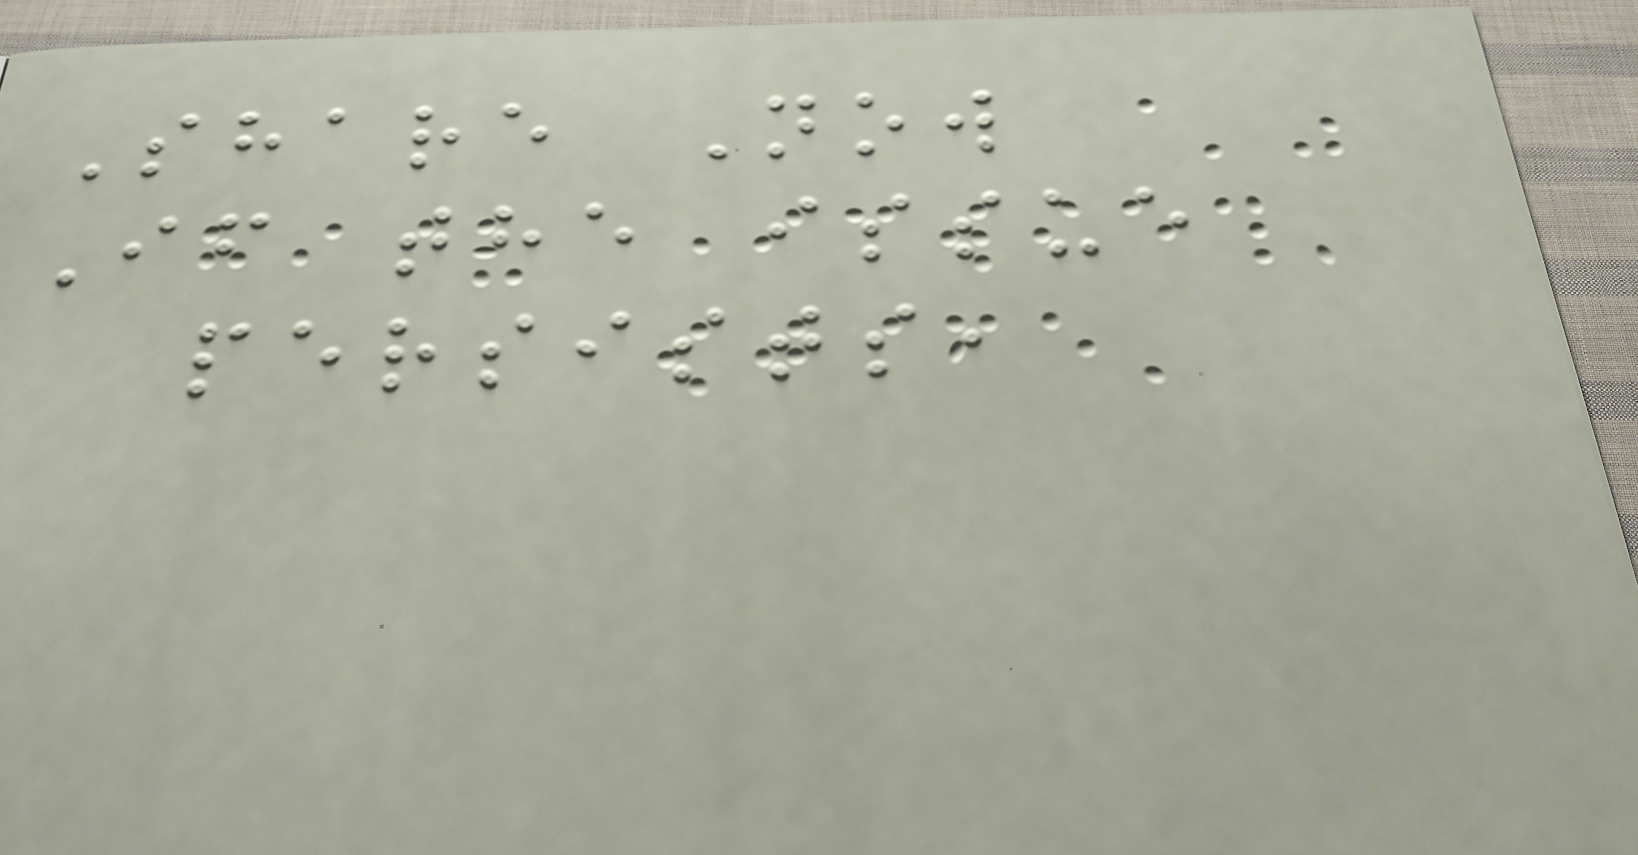Share Now
If the issue
persists,
